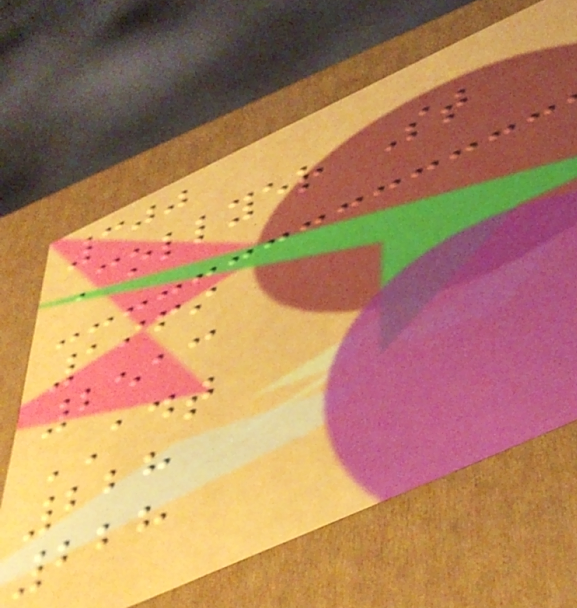300
Collyer St
1969
2513
ADT
228
228
